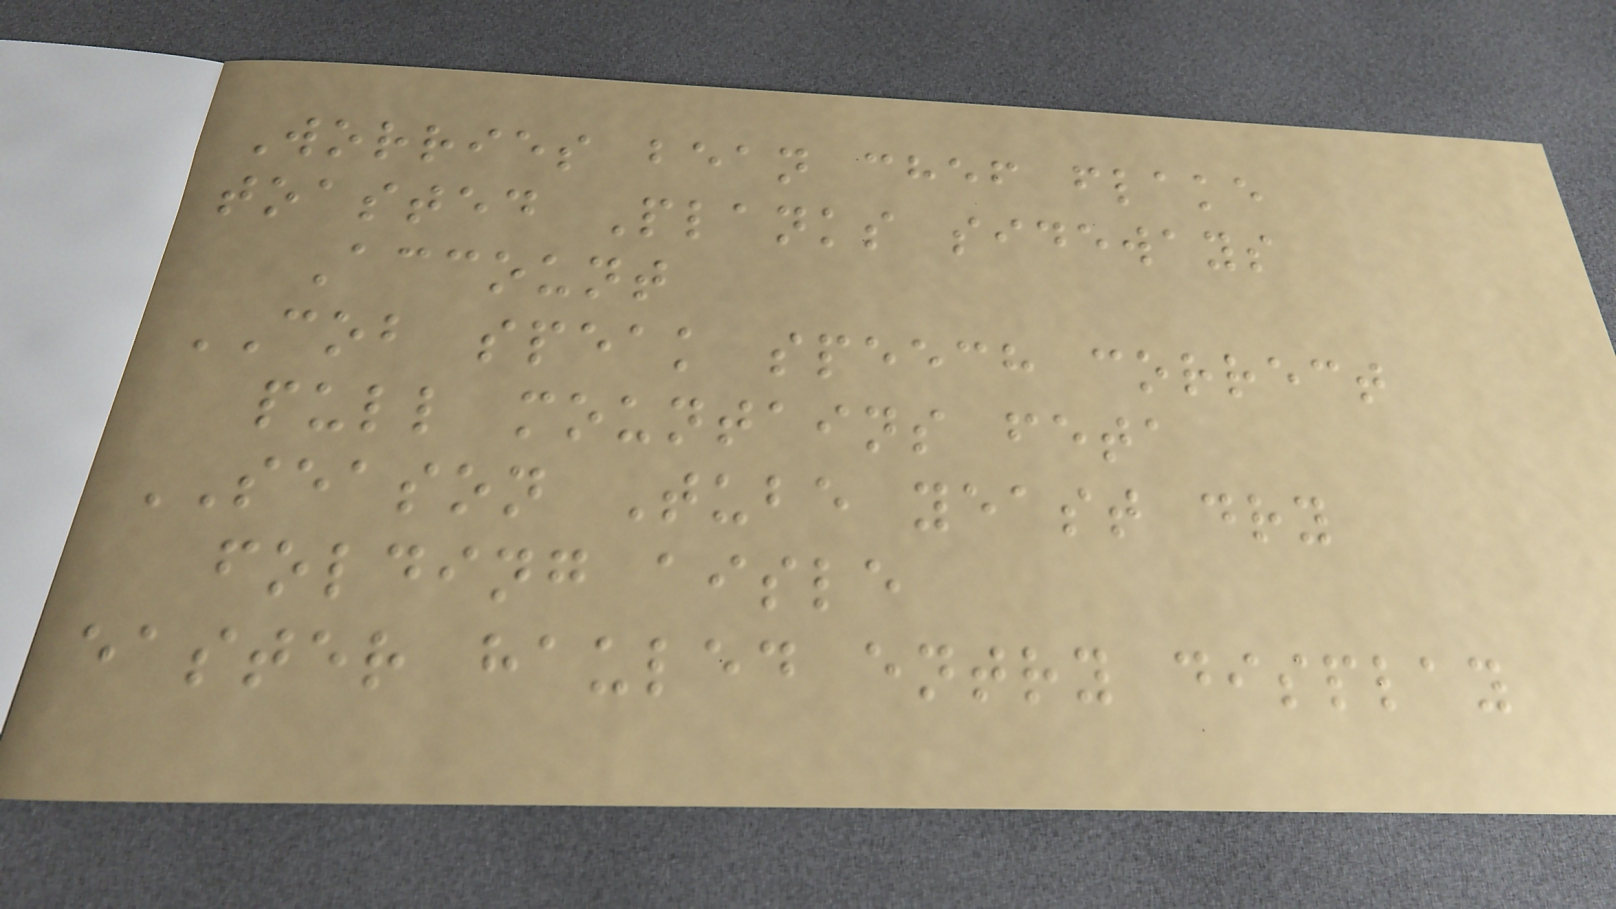Worries bean chef flake
toasted Planks sideways
Account
COB speak speech correct
pull mountains feta
SEASON Tube yeast dry
folding aisle
easter hauled entry display
